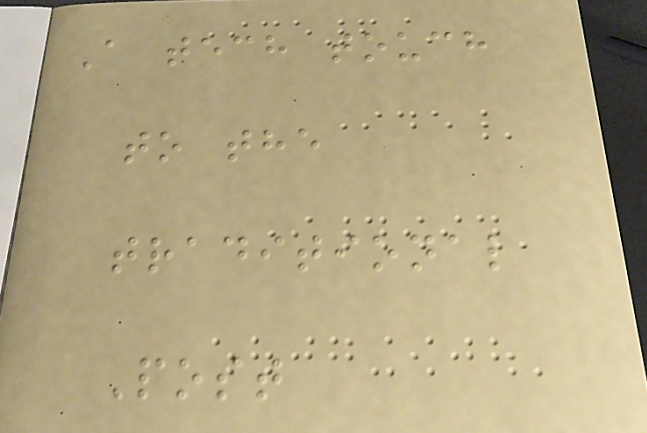A tech touch
to the
traditional
Post
